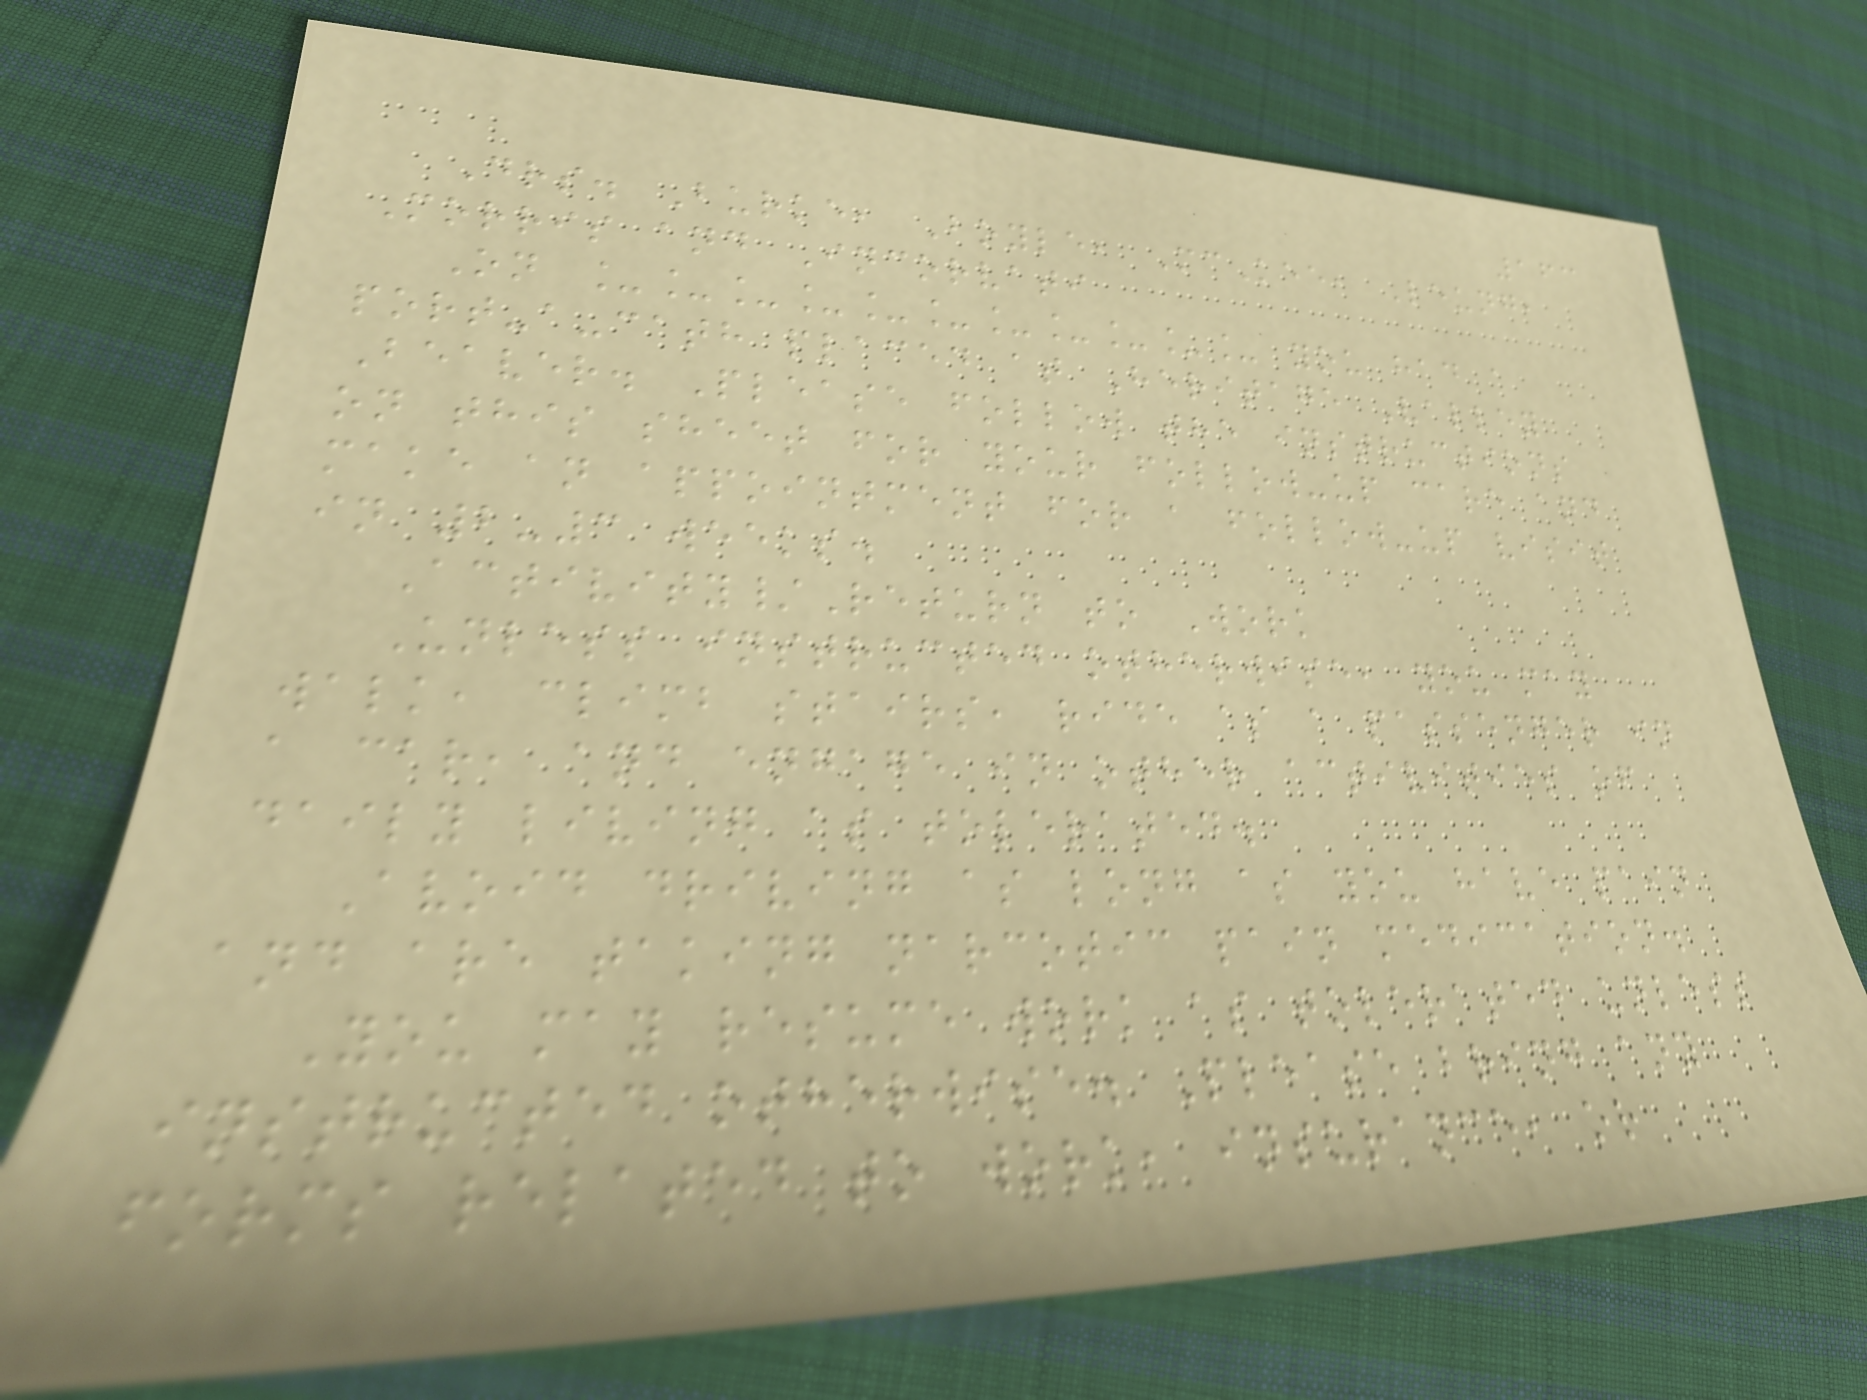163
Drs. Burke, Boyle, McKee, Leung,
Morris and Incorvati
On ___________ you had a
port-a-cath placed at Heritage Valley
Beaver. Please follow the instructions
on this sheet for your follow-up care and
make an appointment for a follow-up visit
in 2-3 weeks.
Activity/Return to Work
Unless instructed otherwise, you may
walk, climb stairs, ride as a passenger in
a car, and engage in other activities of
daily living as tolerated.
Avoid driving as long as you have pain
and are taking narcotic pain medication.
You may resume work as tolerated unless
instructed otherwise. Please bring any
forms related to work, insurance, or
